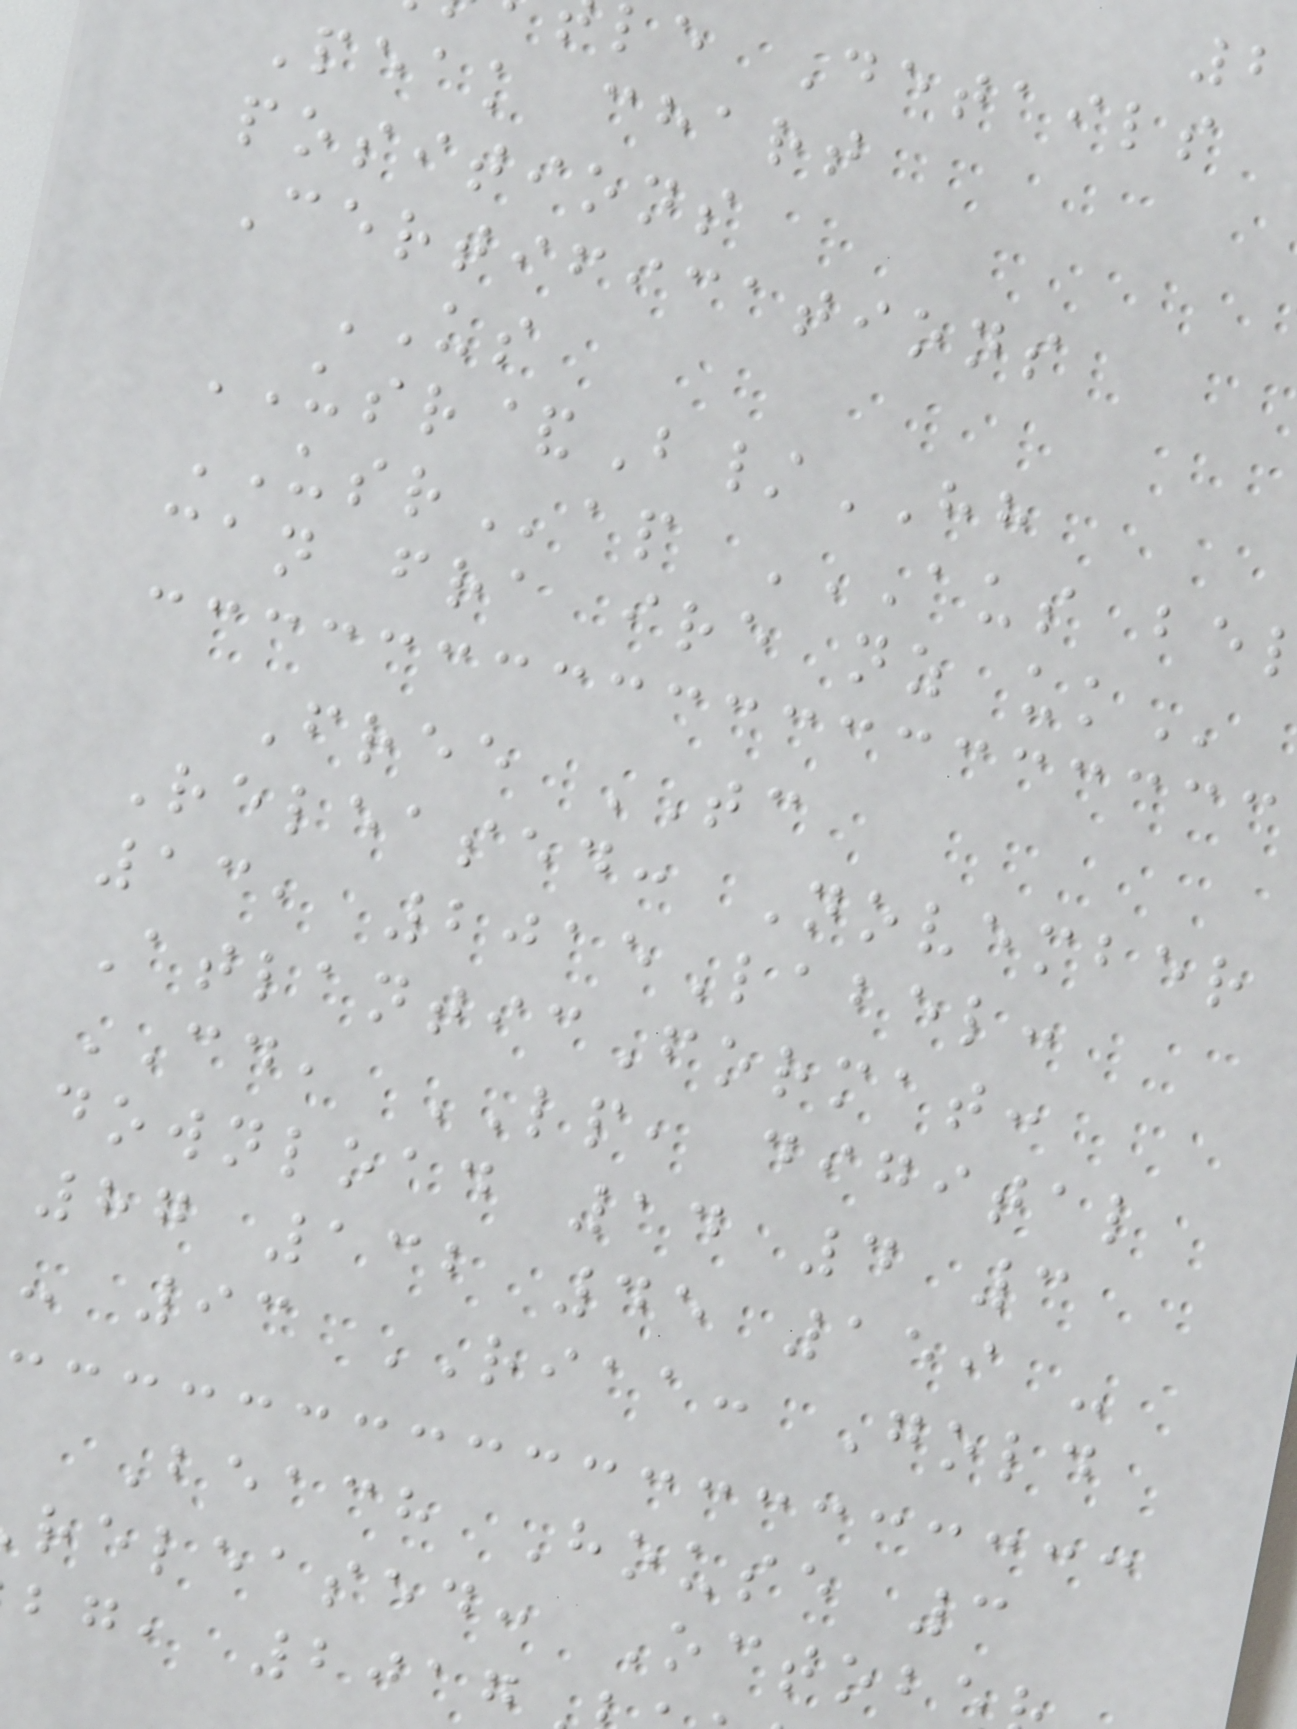le Details
Peak chart
positions
Certifications
US
USR&B/HH
can fra ire nz
Free TC
Released: November
13, 2015Label:
AtlanticFormat:
CD, LP, digital
download 14 4 3
87 132 45 159 -
- 93 RIAA: Gold
Beach House 3
released: Octob
bg, 2017
